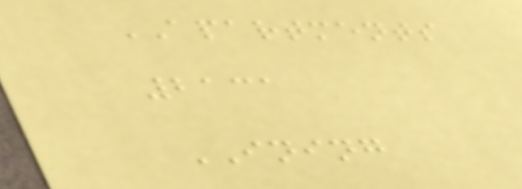APARTMENTS
2131
INING
